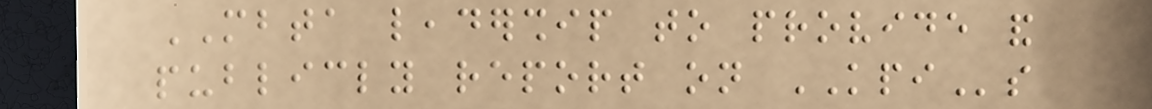MBTA leadership to provide and
publicly report on KPIs
